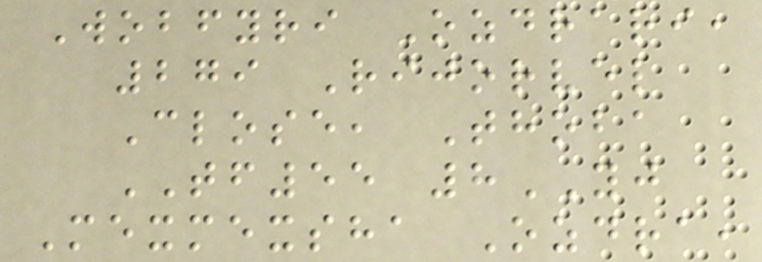Wobfyri Ozdrari,
279 Rijorvel
Close, Thoba
TF55 8YJ
Mexmexsha Ozdra,
